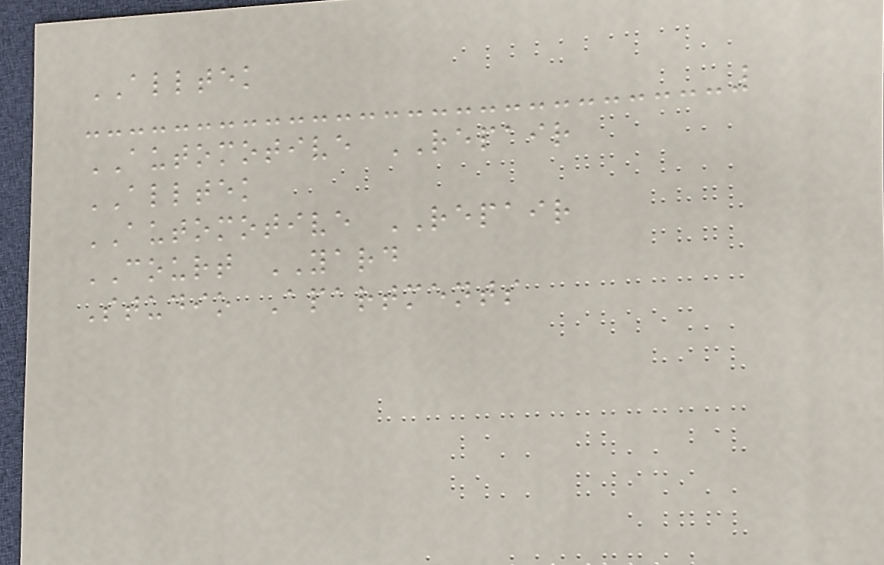ALLTEK
AUTOMOTIVE REPAIR
ALLTEK
AUTOMOTIVE REPAIR
COURT YARD
Studio Apartments
